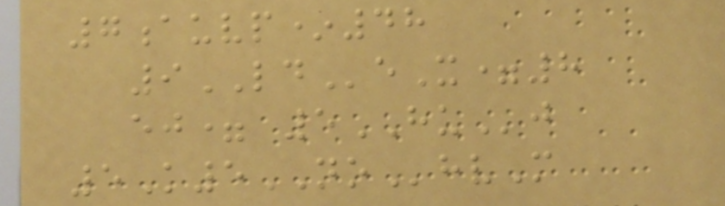7auvp*48
9LDeX=8
ej= 5HUj
5K5NOhvM
